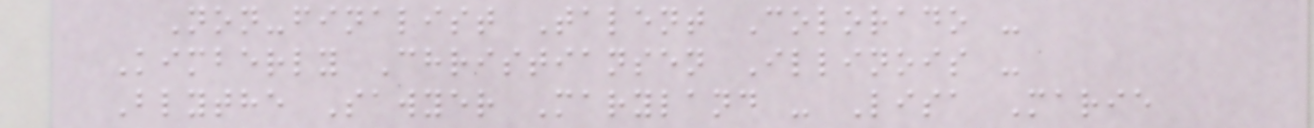Non-finalist Talent Colorado -
Kimberly Christiansen Illinois -
Blythe Sawyer Maryland - Lisa Marie
